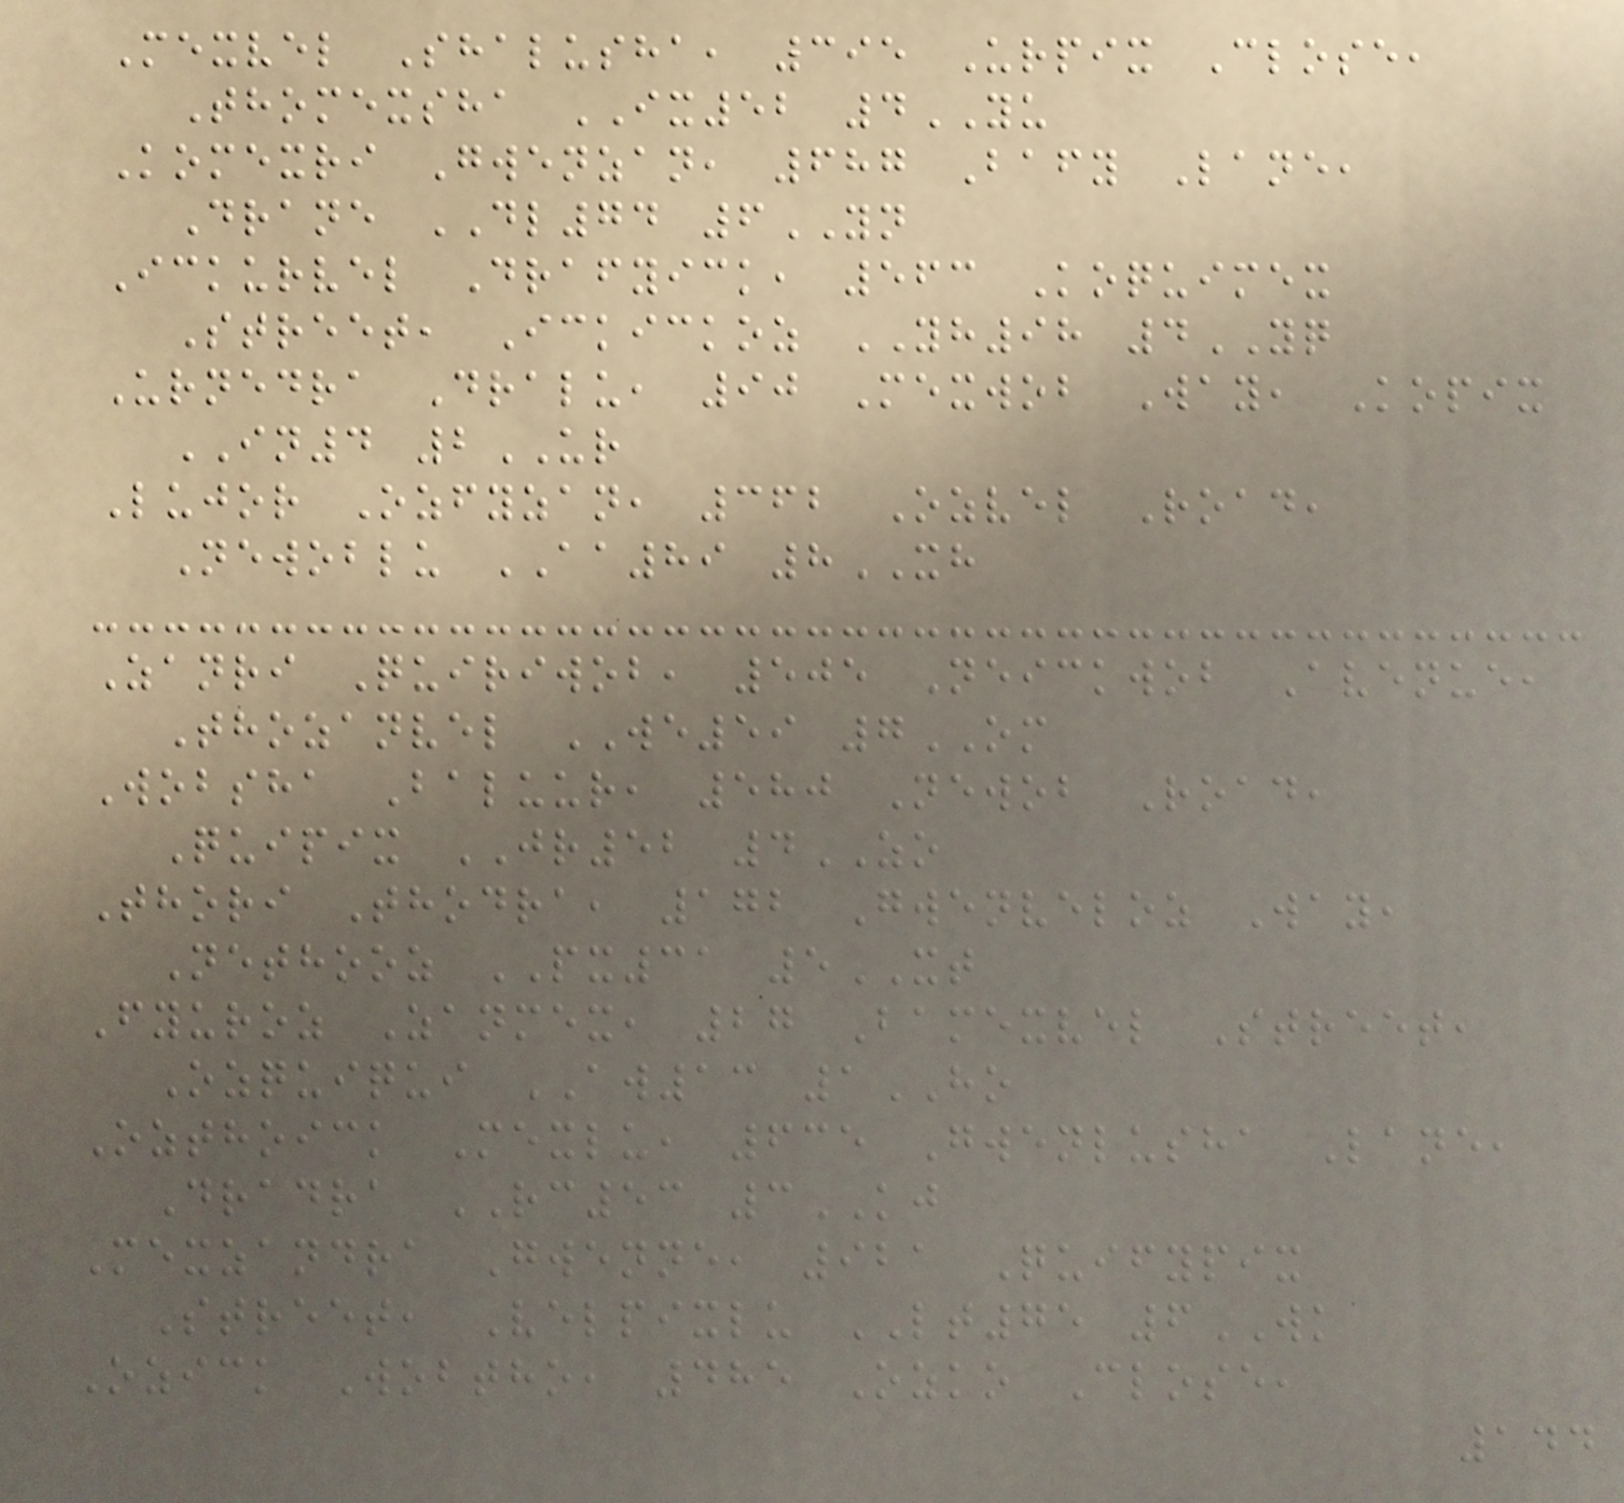Mexvel Shalusha, 395 Urpix Close,
Thomexsha IX52 4YU
Komexri Gwenzan, 687 Bafy Lane,
Drane DL74 6YN
Ickurvel Drafyick, 563 Koquimex
Street, Ickickoz YH98 4YQ
Urnedra Dralu, 90 Mexwob Way, Kopix
IN4 2UR
Lujor Ozfyzan, 362 Ozvel Road,
Newoblu AA89 8XH
Zanri Quiriwob, 505 Neickwob Avenue,
Thozanvel WE59 7OM
Wobsha Baluur, 580 Newob Road,
Quipix JR52 4ZO
Thori Thodra, 172 Gwenveloz Way,
Nethooz PX31 5XT
Fyuroz Zanmex, 27 Bamexvel Street,
Ozquiqui AW13 1HO
Ozthoick Mexlu, 635 Gwenlusha Lane,
Dradra RC53 3KJ
Mexzandra Gwenne, 921 Quifypix
Street, Velpixlu LT75 6WK
Ozick Wobtho, 485 Ozko Close,
144
